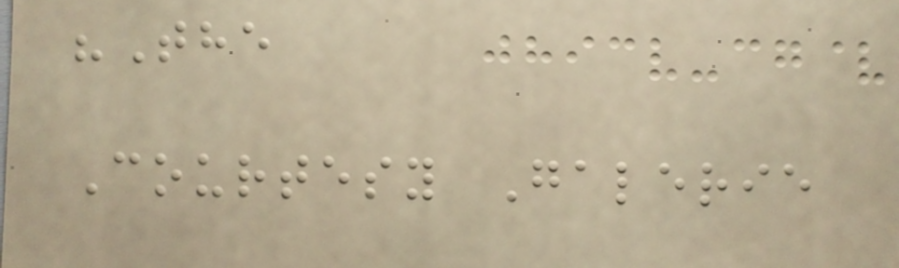"The
Courtesy Galerie
